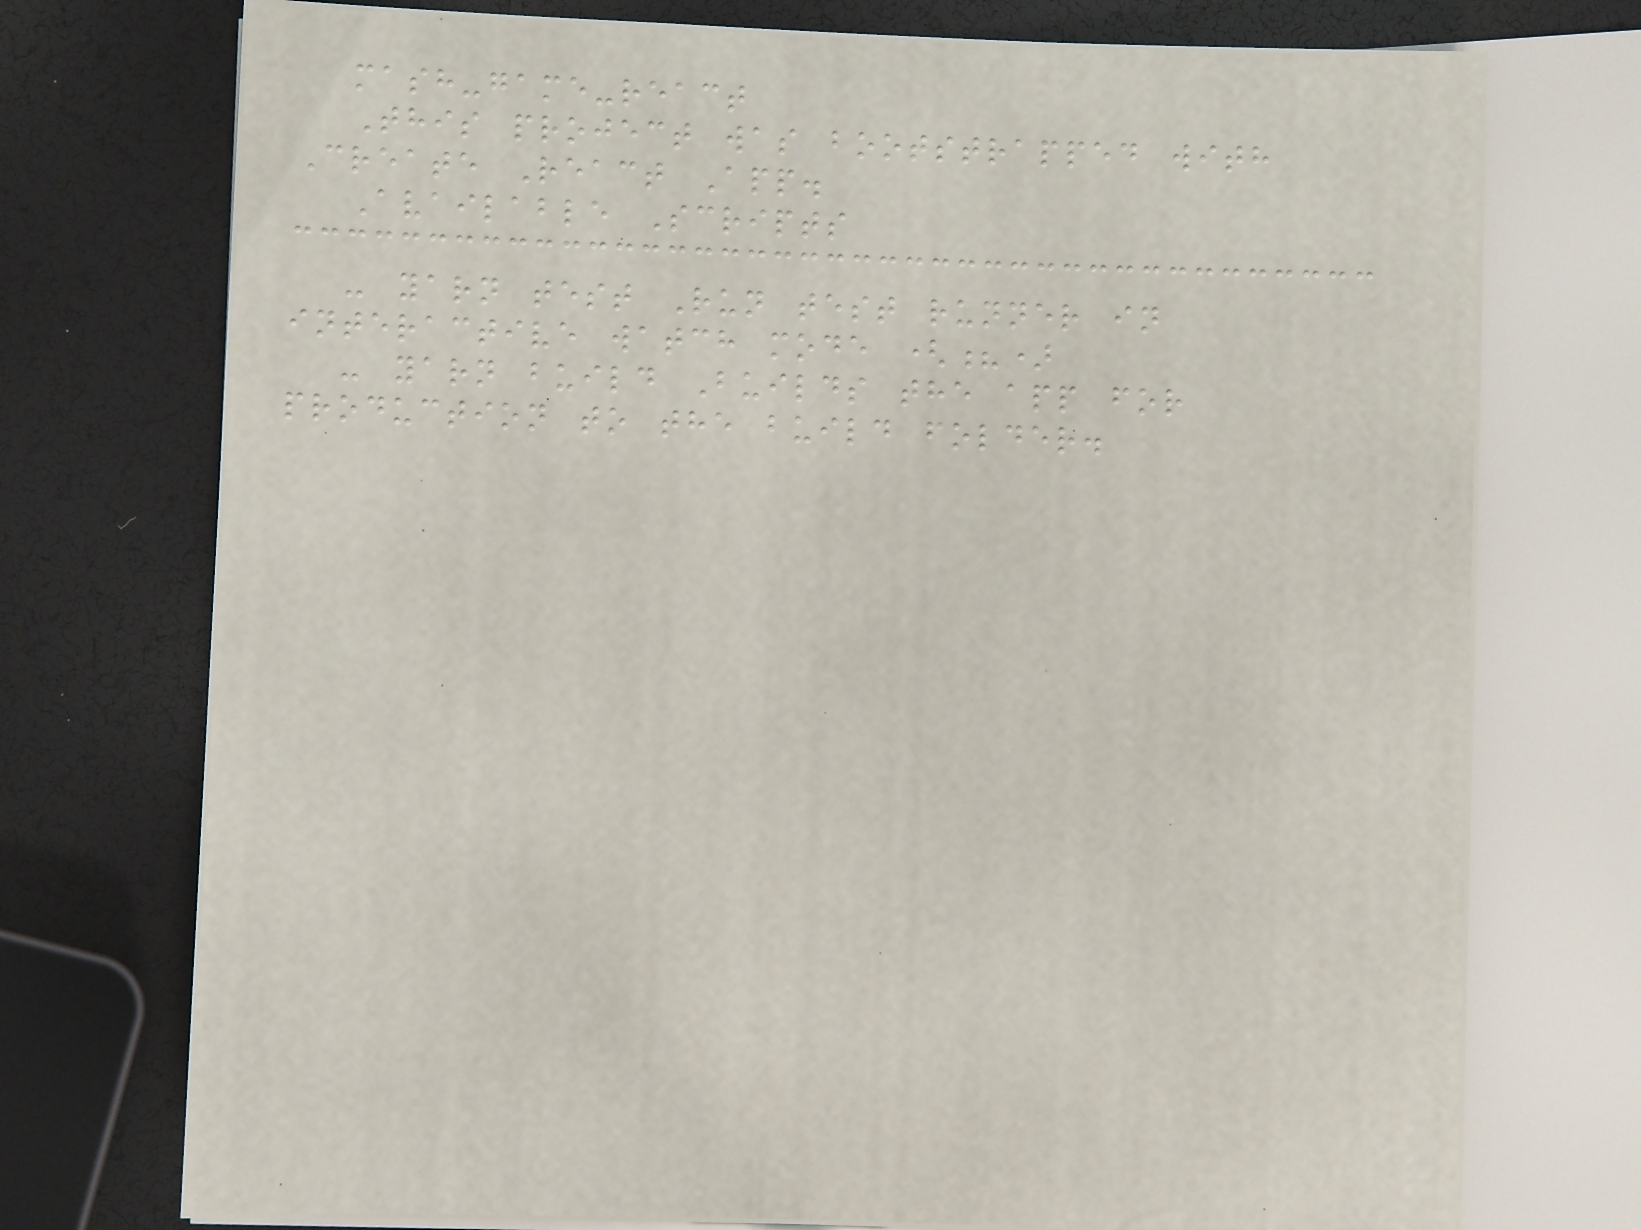mash-game-react
This project was bootstrapped with
Create React App.
Available Scripts
- yarn test Run test runner in
interactive watch mode (?)
- yarn build Builds the app for
production to the build folder.
